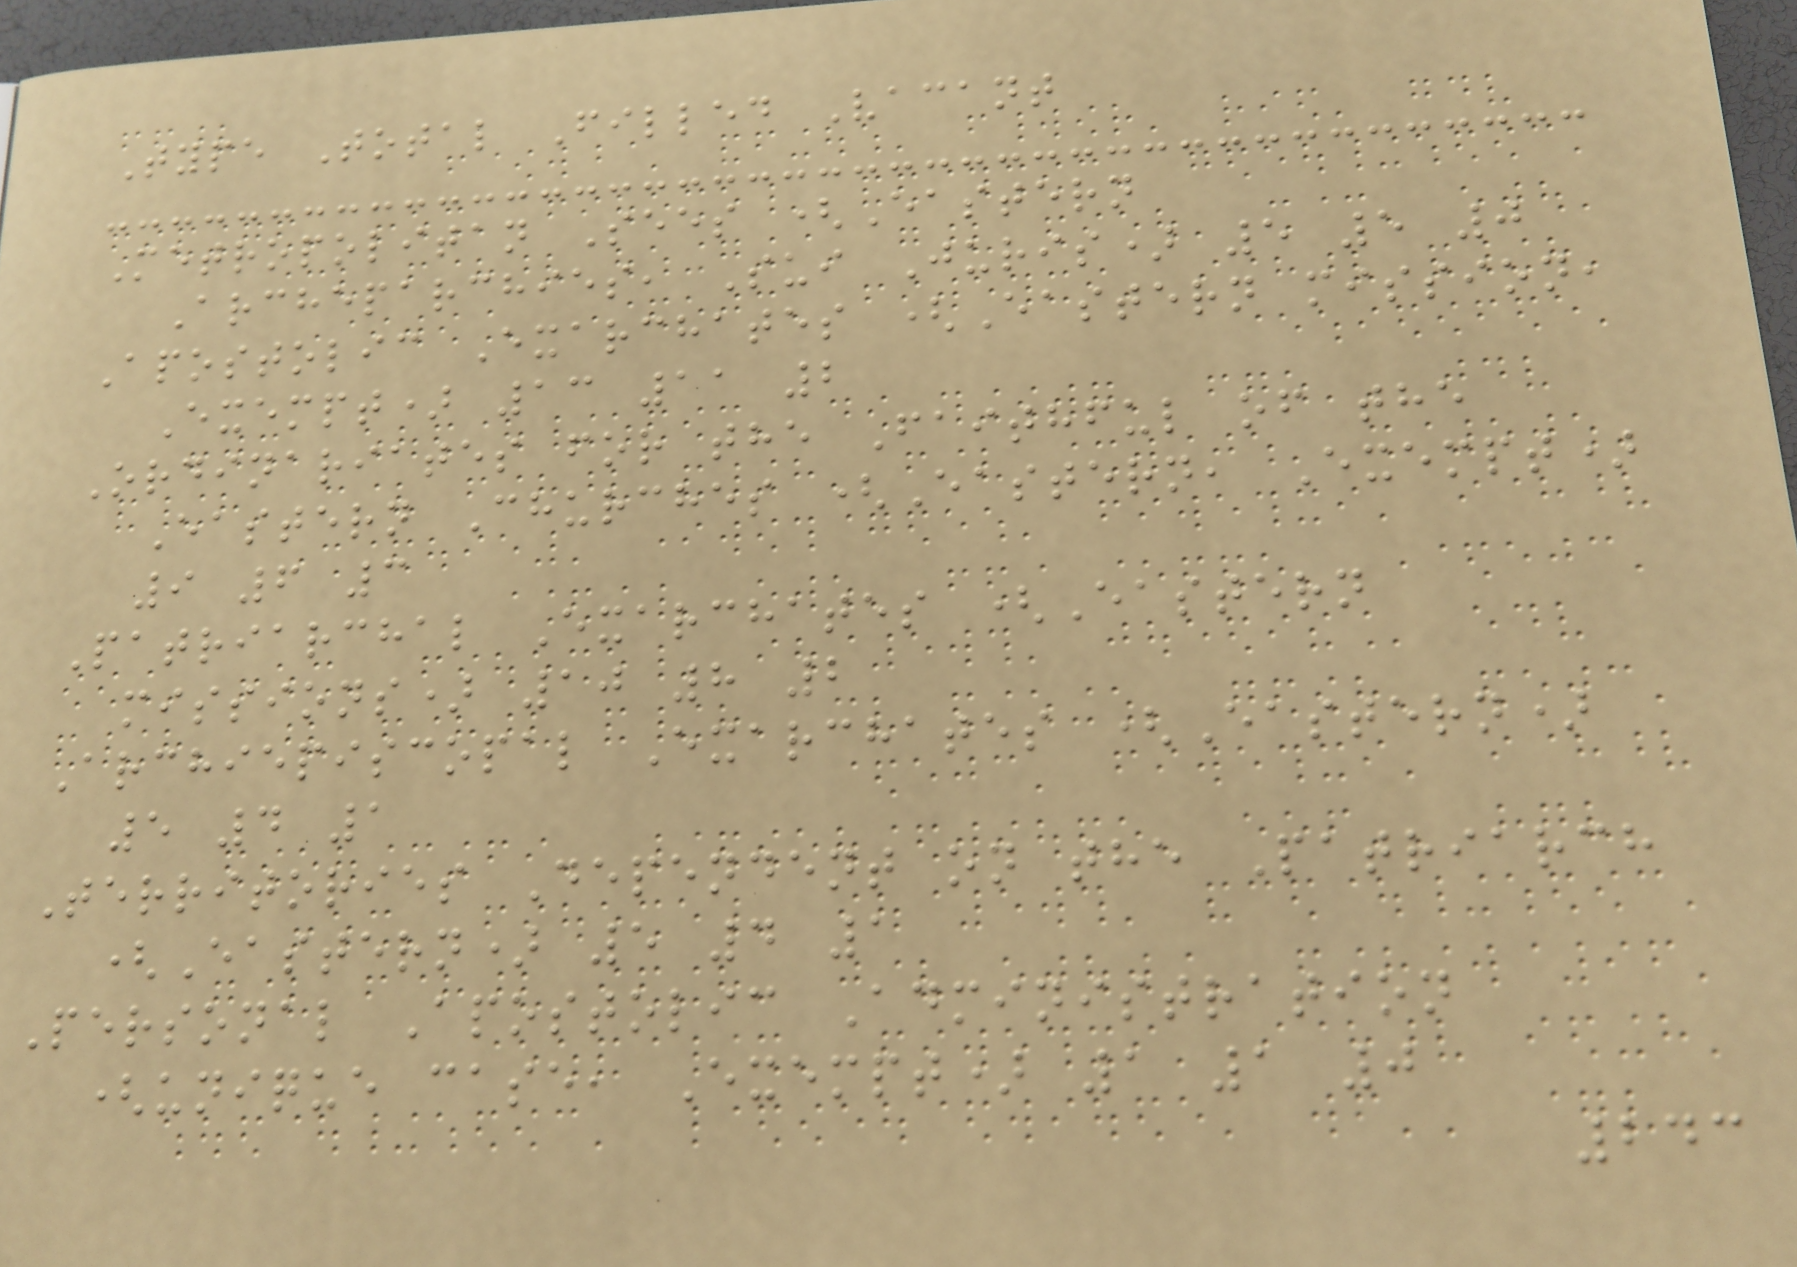Type Total Filled Vacant
Metropolitan Sees (Eastern
Archeparchies, Sui Juris) 5 5 0
Apostolic Exarchates (Eastern mission,
Exempt) 13 11 2
Ordinariates for the Faithful of the
Eastern Churches (Eastern, Exempt)
9 6 3
Patriarchal Exarchates (Eastern
missions) 10 8 2
Archiepiscopal Exarchates (Eastern)
5 4 1
Territories Dependent on the Patriarch
(Eastern) 5 4 1
Personal Apostolic Administration
(unique case, Exempt) 1 1 0
243
